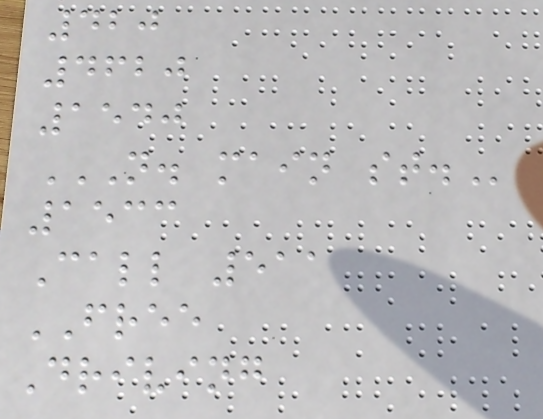420
4620
1540
N. MAIN ST.
1533
Call 511
FREE
Driving
